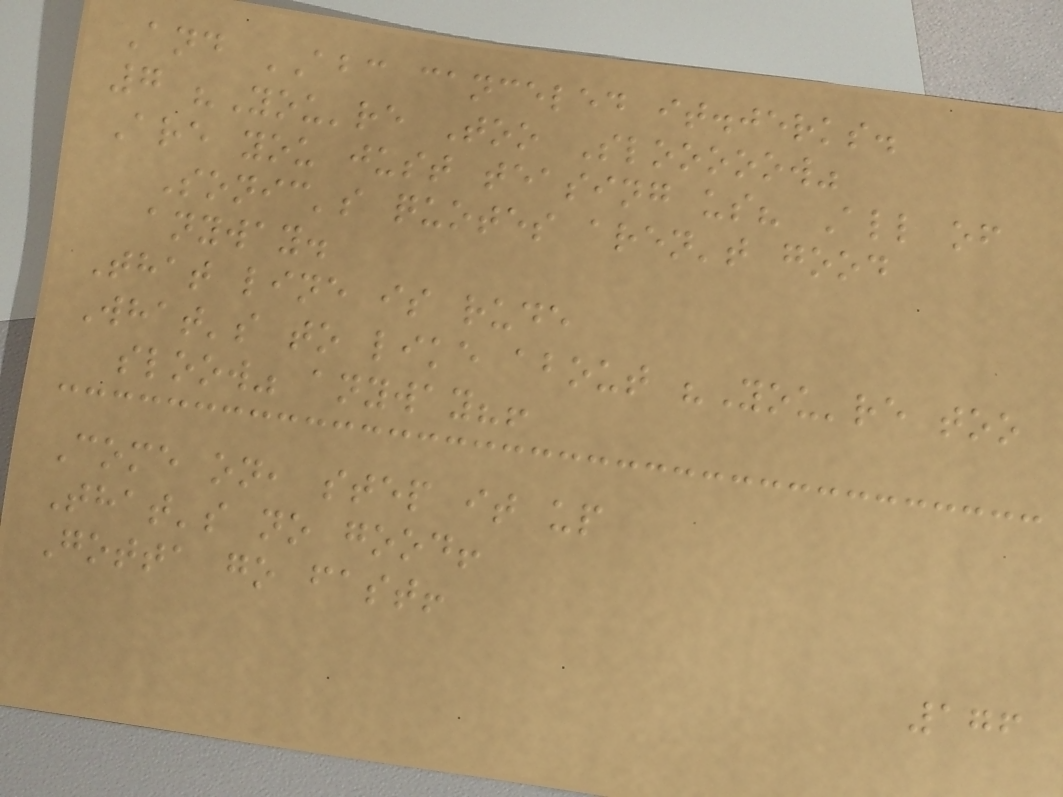And ABC canceled it.jerks.
7 "You're Too Slooooow"
Are you just teasing us? All of
Sonic's quotes aren't good
anyway.
That line is rude
What's to like about "You're too
sloow" anyway?!
Come on, step it up
That's no good!
Gotta go fast!
176
